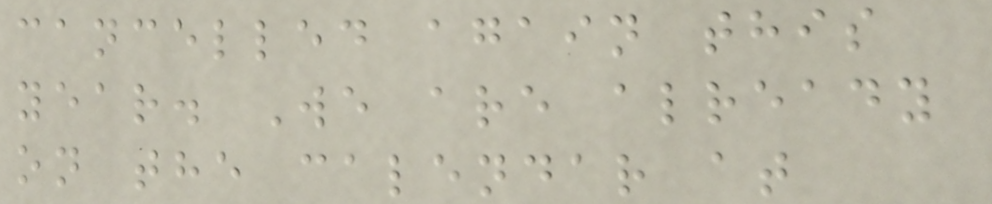cancelled again this
year. We are already
on the calendar at
